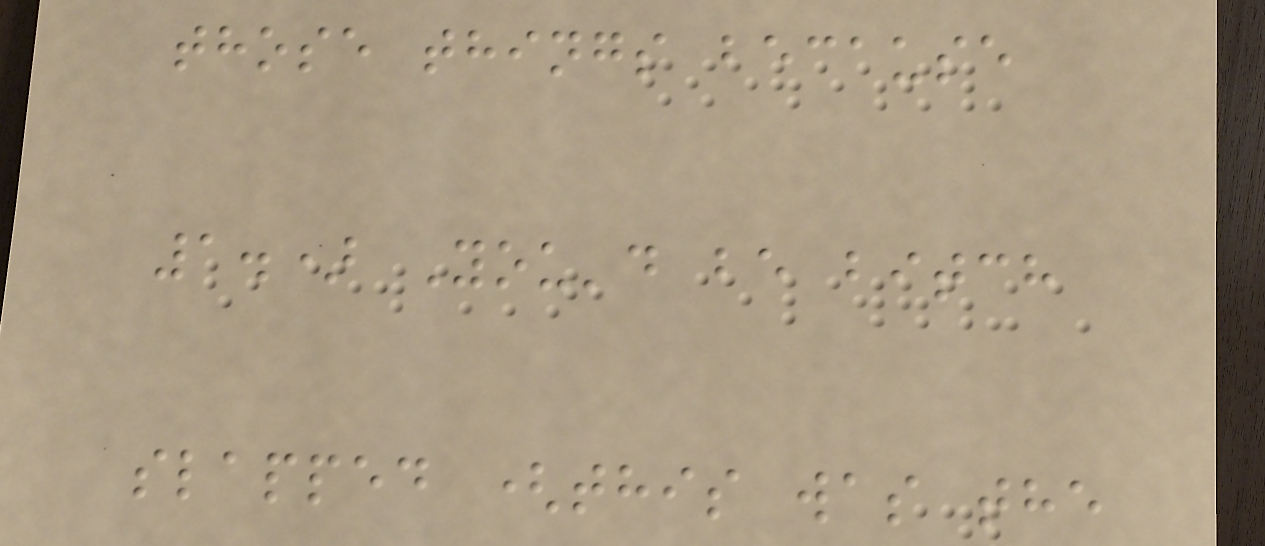those things because
1.) You'd be bitch
slapped (this was the
